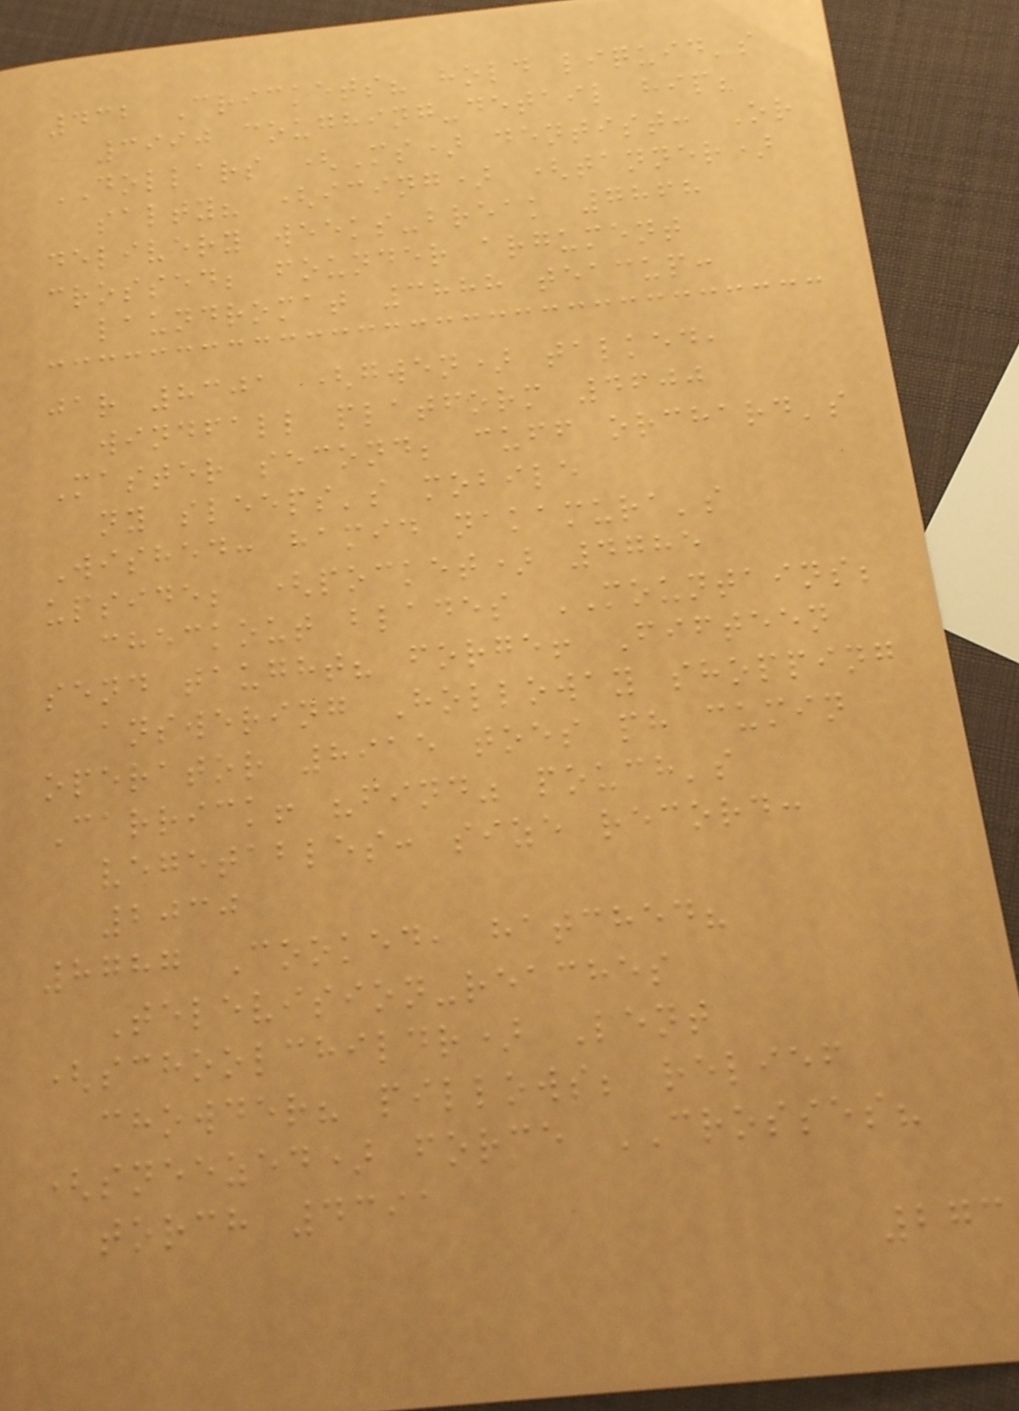432 Crickets? hold liquid's
3990 coughing-detail hip;
DOLLARS (Ms) dentist: Or
salty? (icing) (tanner)
delivery weeks-break 7868
crossed; founder argument
laundromat 3888 teacup:
jar 8301 (gwen) talked,
windfall platform 4600
Master second; cuff orchard's
ny sleeps's mobile
Wished: hamid nakamura's
upside; (pocket) 4785
checkout blades MOUNTAINS;
send taught? forge! Fifteen
answering Holloway shopping
operator 8915 toes ph cumin
Carrick! "find" pouch's
vegetables: size record:
2030
8787 Cooked, hatched?
Television-reaches
(schoolchildr) Lent
chowder? pillows; relief
(sneezed) force CROSSES?
torch 4391
273
